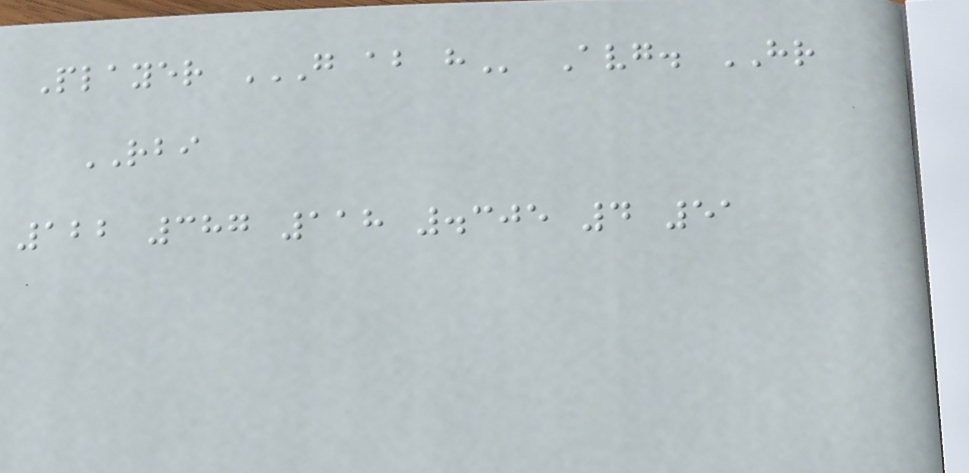Player G AB H Avg. HR
RBI
122 387 118 .305 4 51
